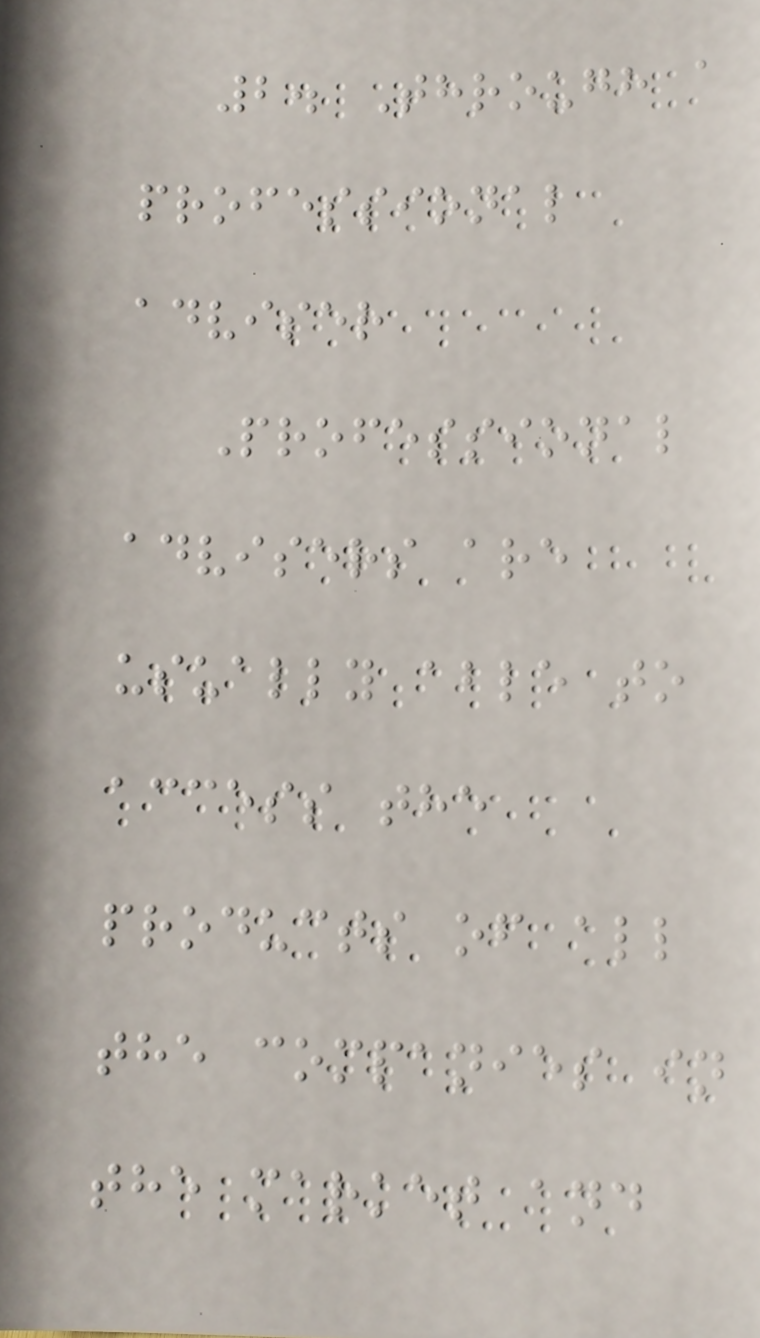2. Through a
professional
adviser
Professional
advisers are
usually able to
access the
products of all
the companies in
the market and
